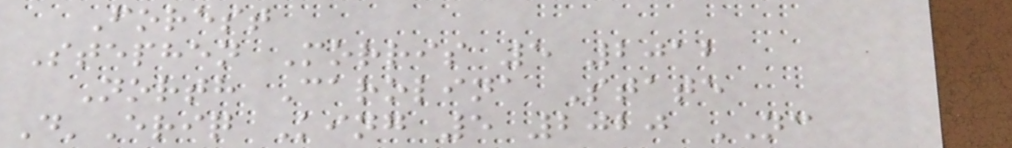Forest
Stephen Morris 5 2012
North Carolina State
D'Eriq King 5 2020 NC
